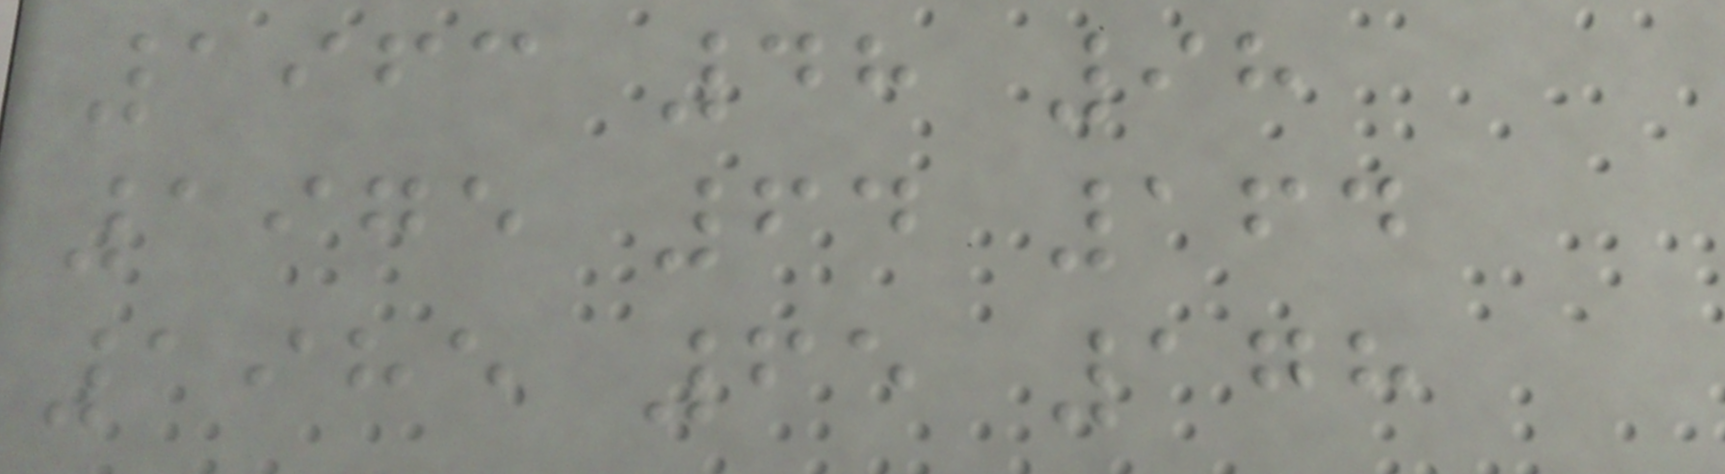1963 48 98
1975 64 164
1985 65 178
